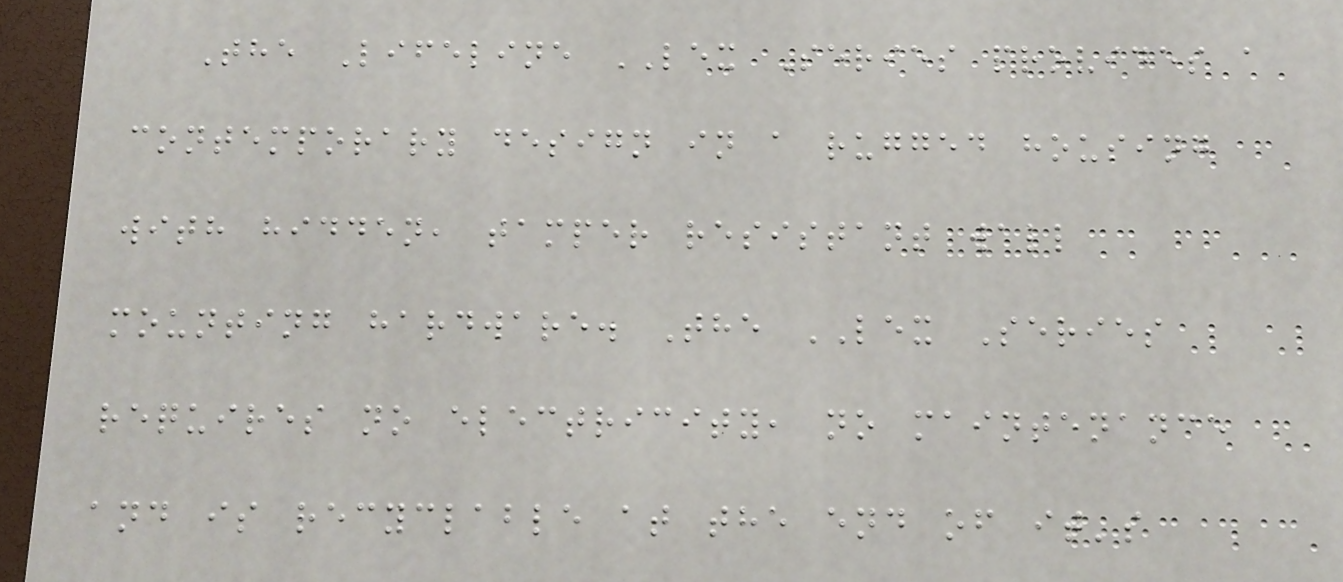The Lifeline LEX Series provides a
contemporary design in a rugged housing
with hidden, tamper resistant wall
mounting hardware. The LEX Series
requires no electricity, no maintenance
and is recyclable at the end of it's
